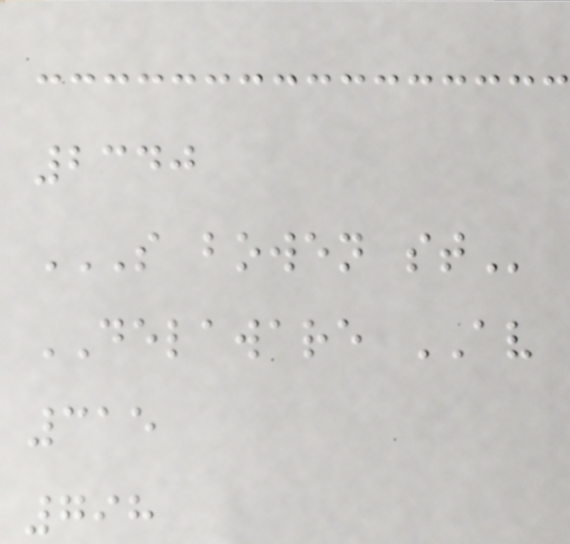2340
S BOWEN ST
DELAWARE AV
315
798
